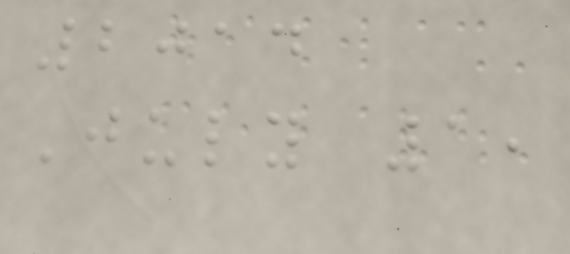2014
July 1,
